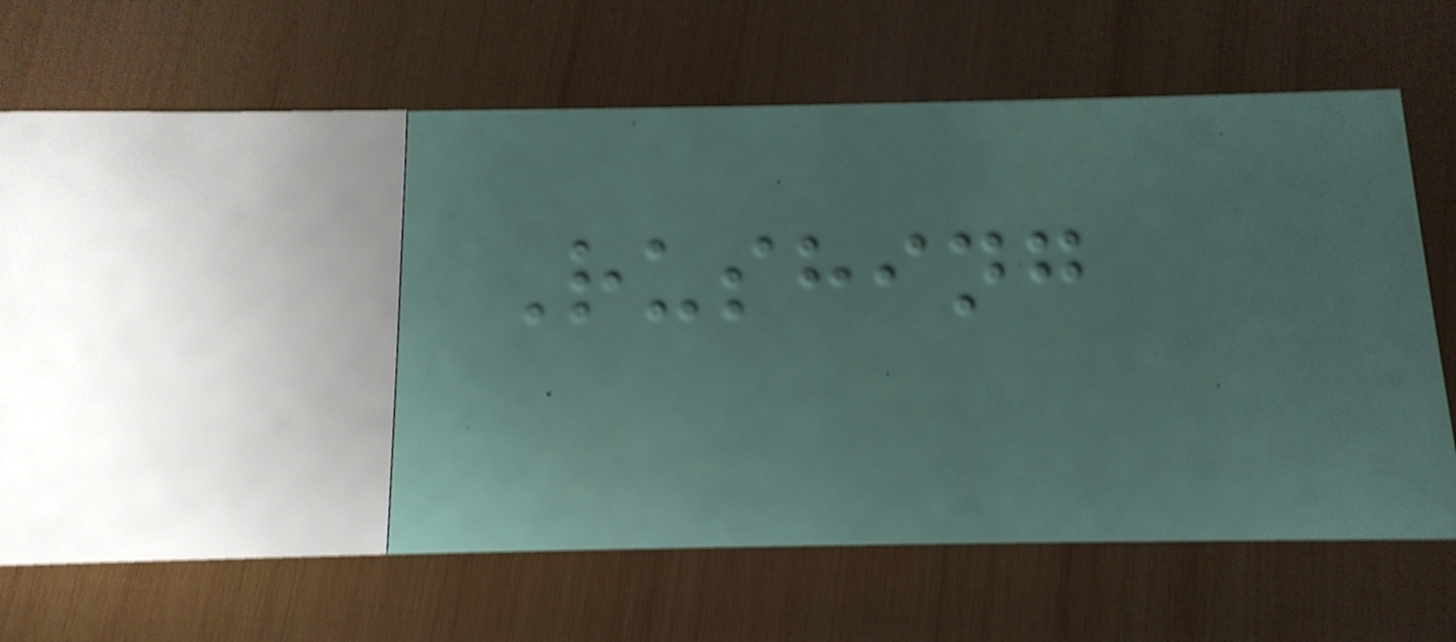Rushing
